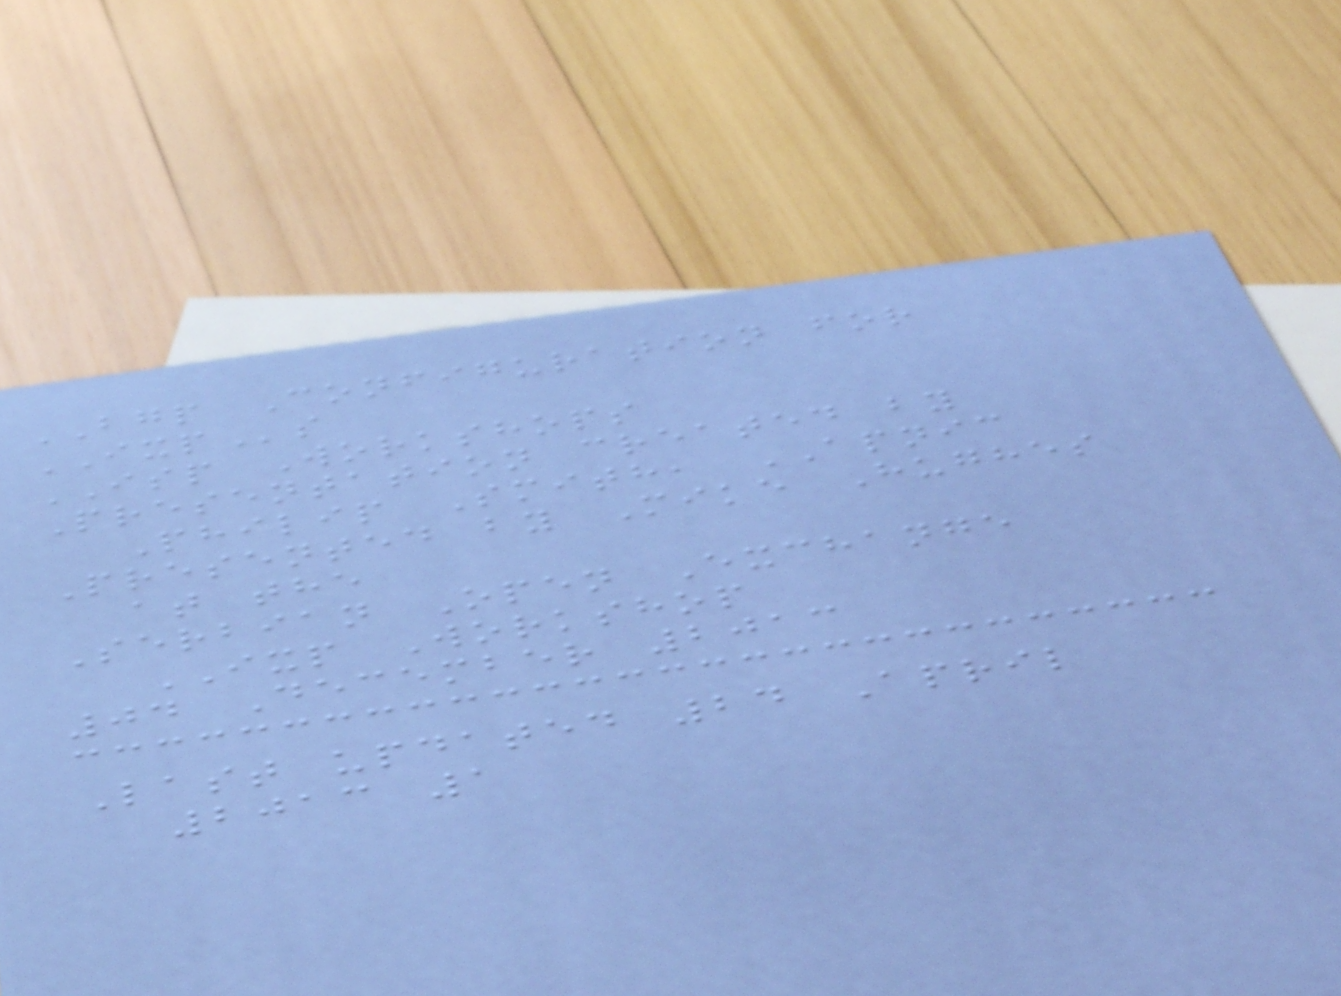BGP Configuration for
IXPs
ISP Workshops
Presentation created by
Philip Smith, APNIC
Presented by Mike Hughes
at the
Serbian Open Exchange
IXP Workshop
04 December 2013
Last updated 24 April
2013 1
